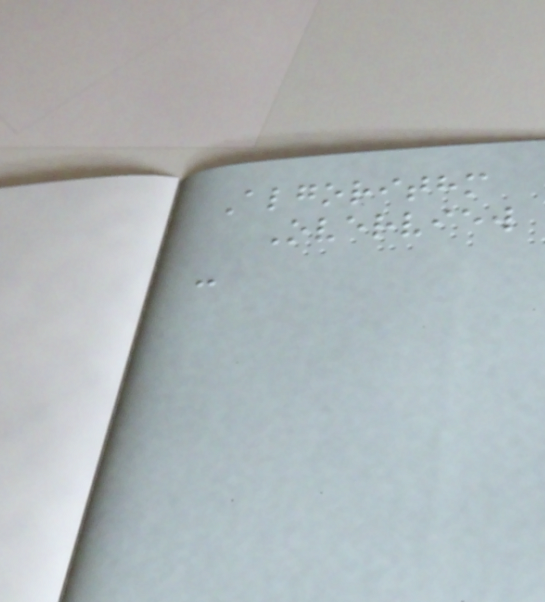Algorithm
Overview
-
